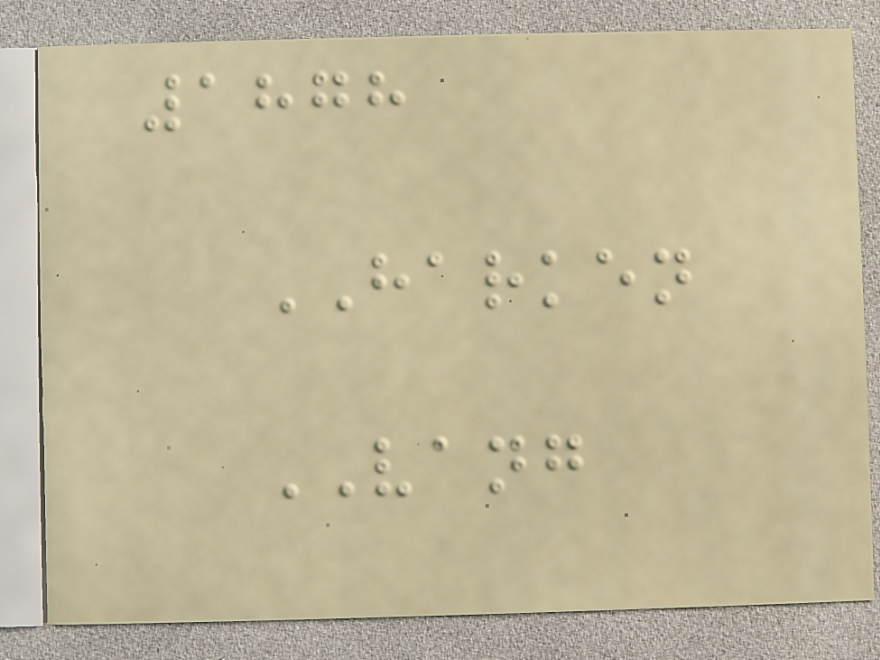1878
HARKEN
VANG
